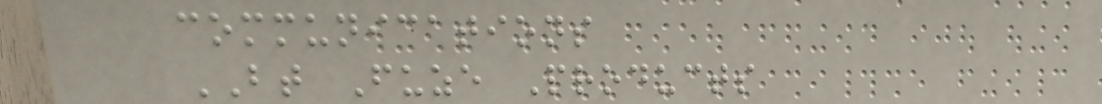communications
BT Fuze Products
